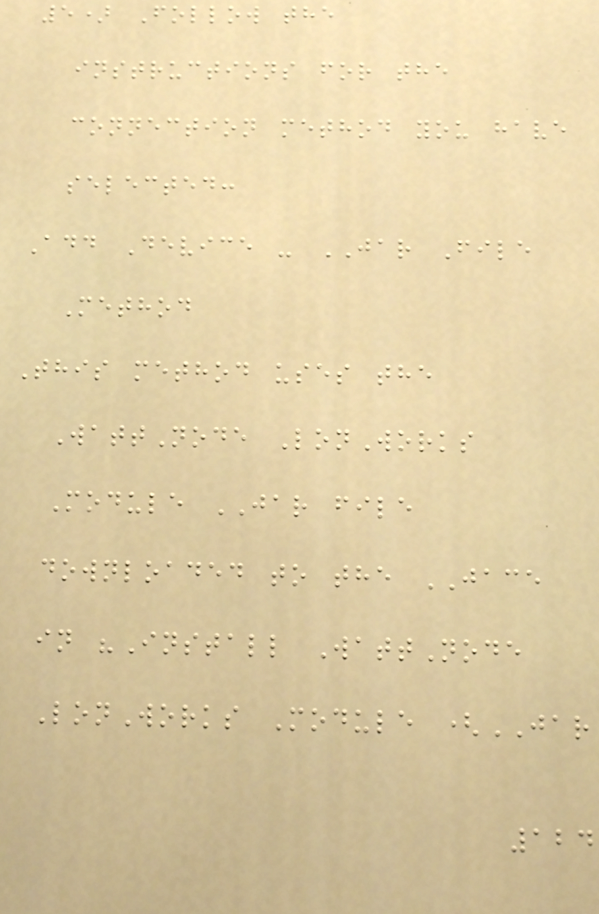5) Follow the
instructions for the
connection method you have
selected:
Add Device - JAR File
Method
This method uses the
WattNode LonWorks
Module JAR file
downloaded to the JACE
in "Install WattNode
LonWorks Module (JAR
124
